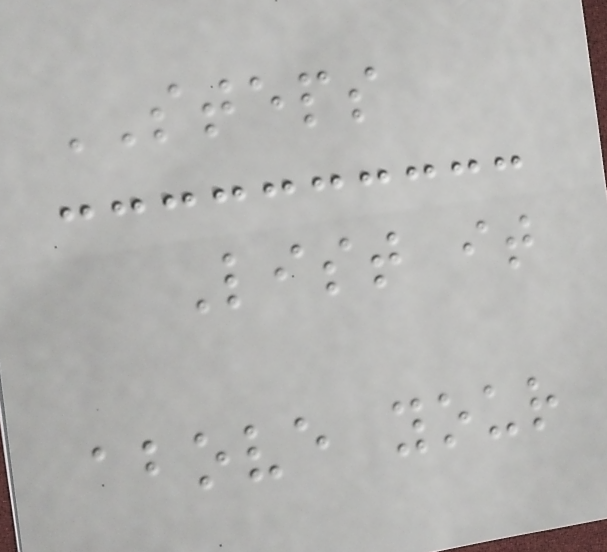STEPS
List it
above your
